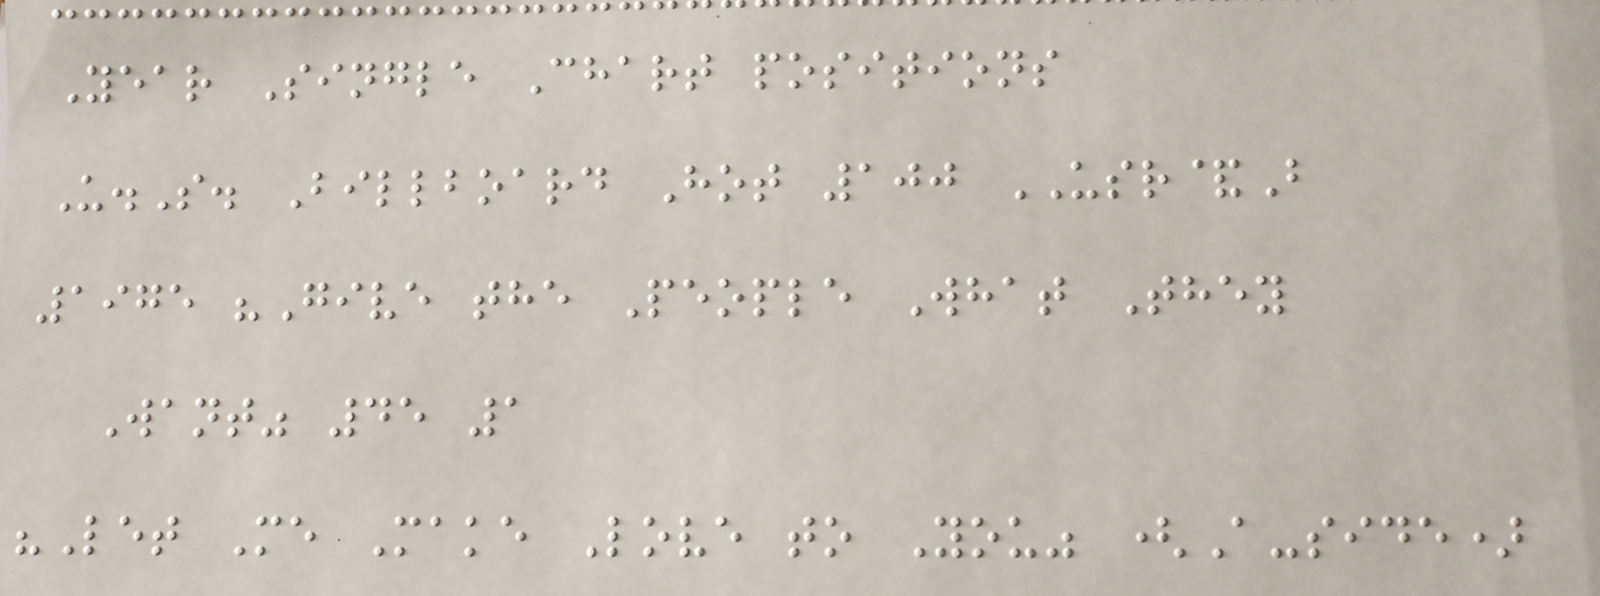Year Single Chart positions
U.S. Billboard Hot 100 USR&B
1975 "Give the People What They
Want" 45 1
"Let Me Make Love to You" (A-side)
